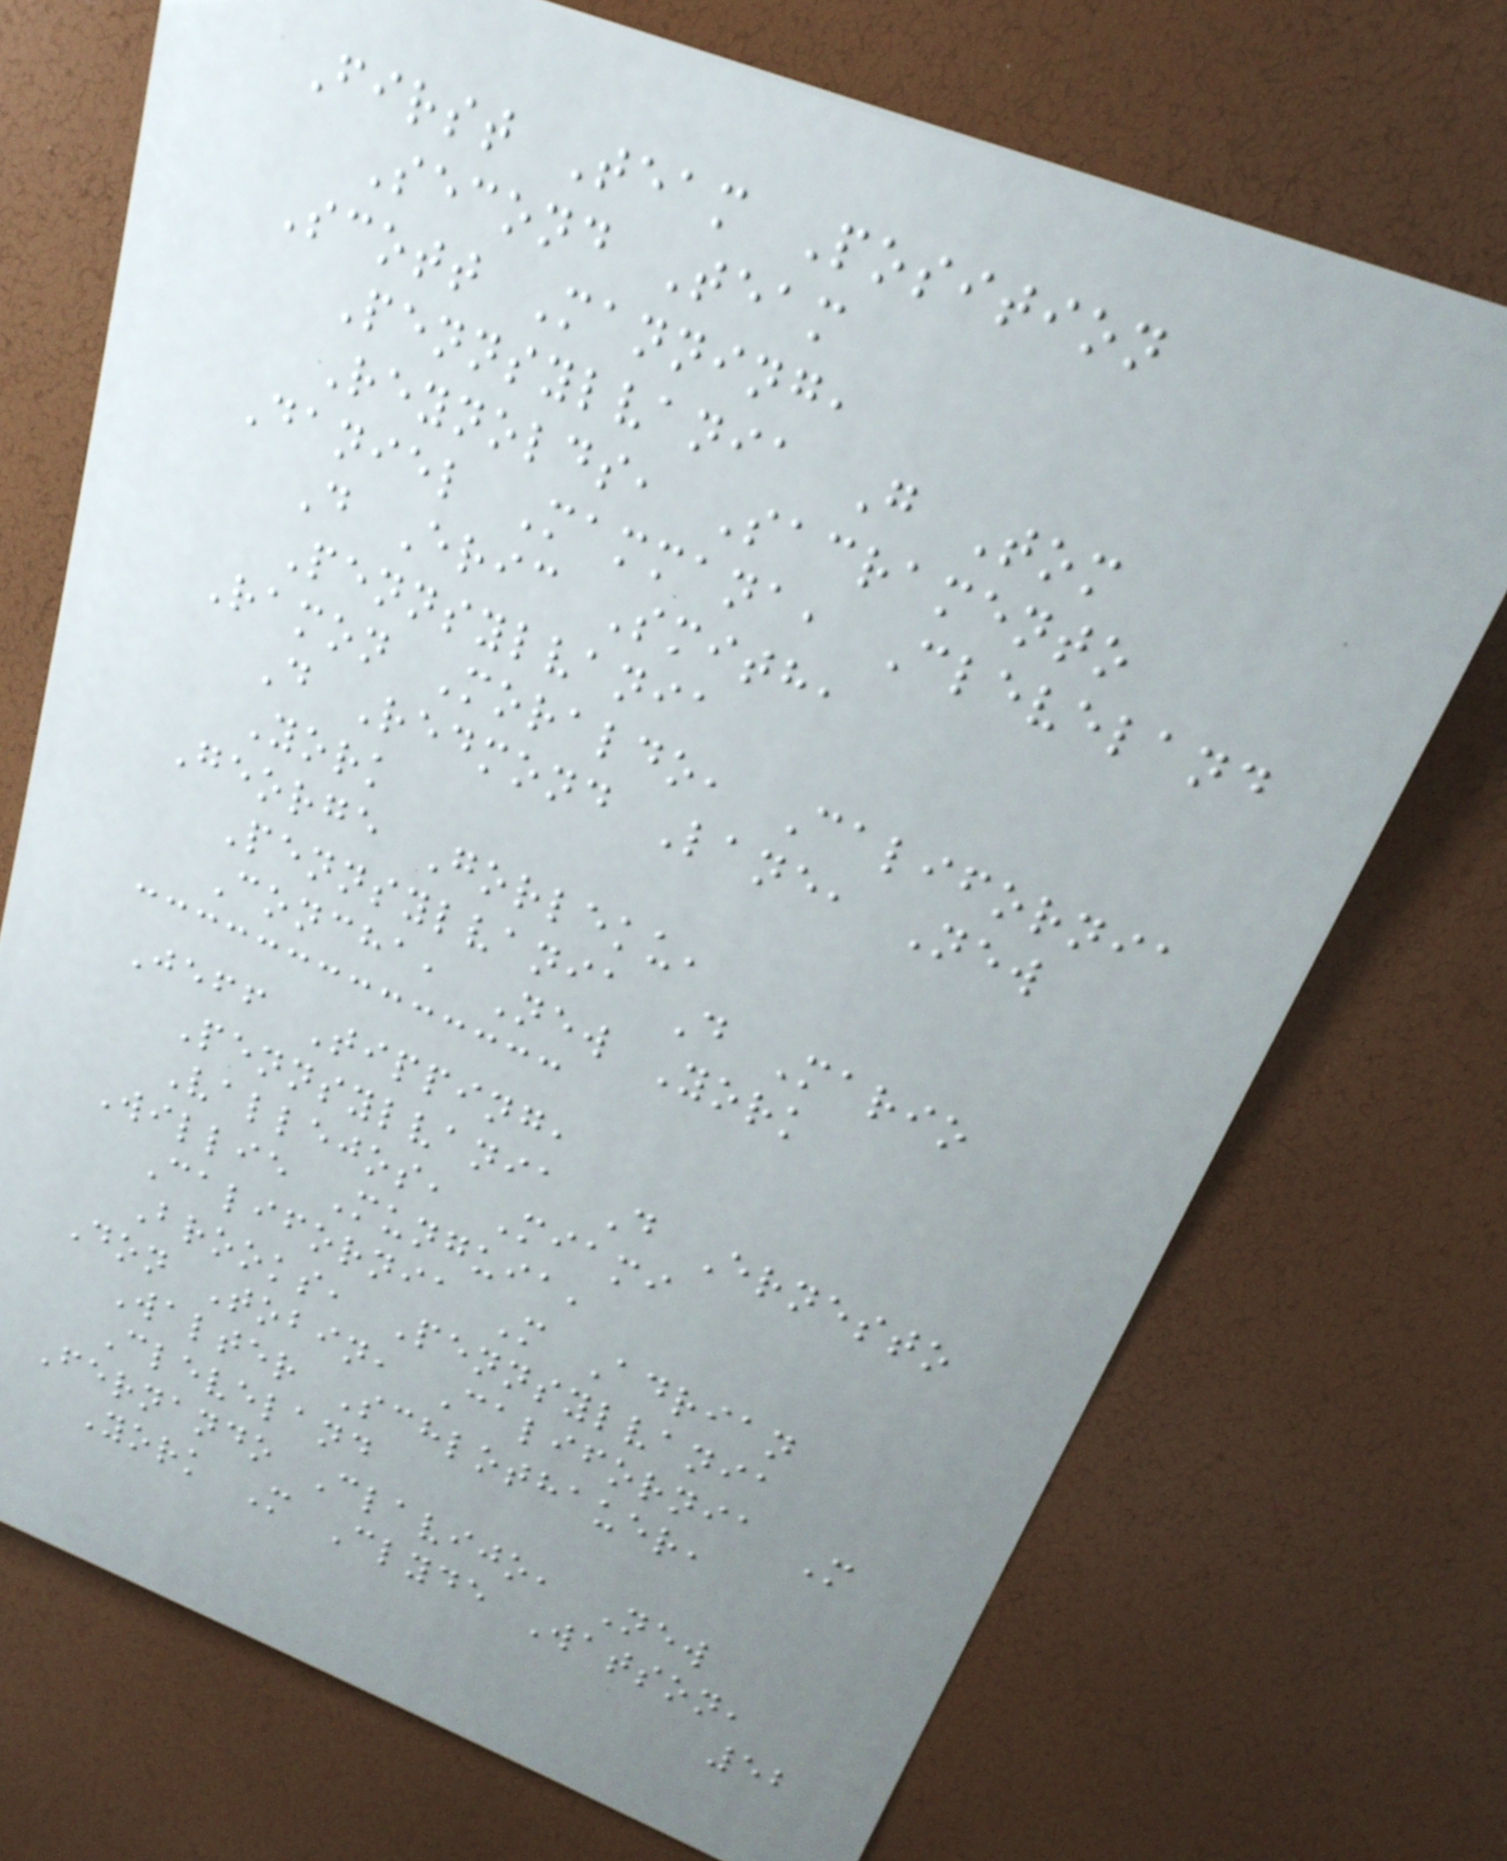First Team Position
Second Team
Scott Manning,
Pennsylvania G Tom
Reynolds, Sacramento
Daniel Mammana, Cleveland
D Eric Smith,
Pennsylvania
Ramon Moraldo, California
D Redmond Lane, New
York
George Gorleku,
Pennsylvania D Mario
Concha, New York
Jeff Tipping,
Pennsylvania D Ernesto
Vallejos, Miami
Willie Munguia,
California M Adrian
Brooks, Pennsylvania
Don Tobin, California M
Walter Schlothauer,
Cleveland
Fernando Clavijo, New
York M Clyde Watson,
52
